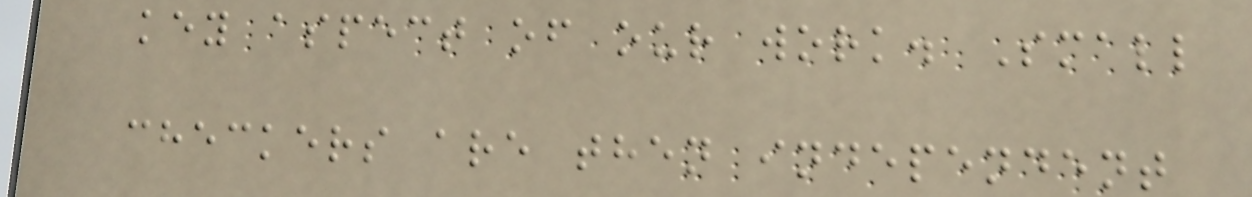key aspect of our work. Small
checkers are then independent
